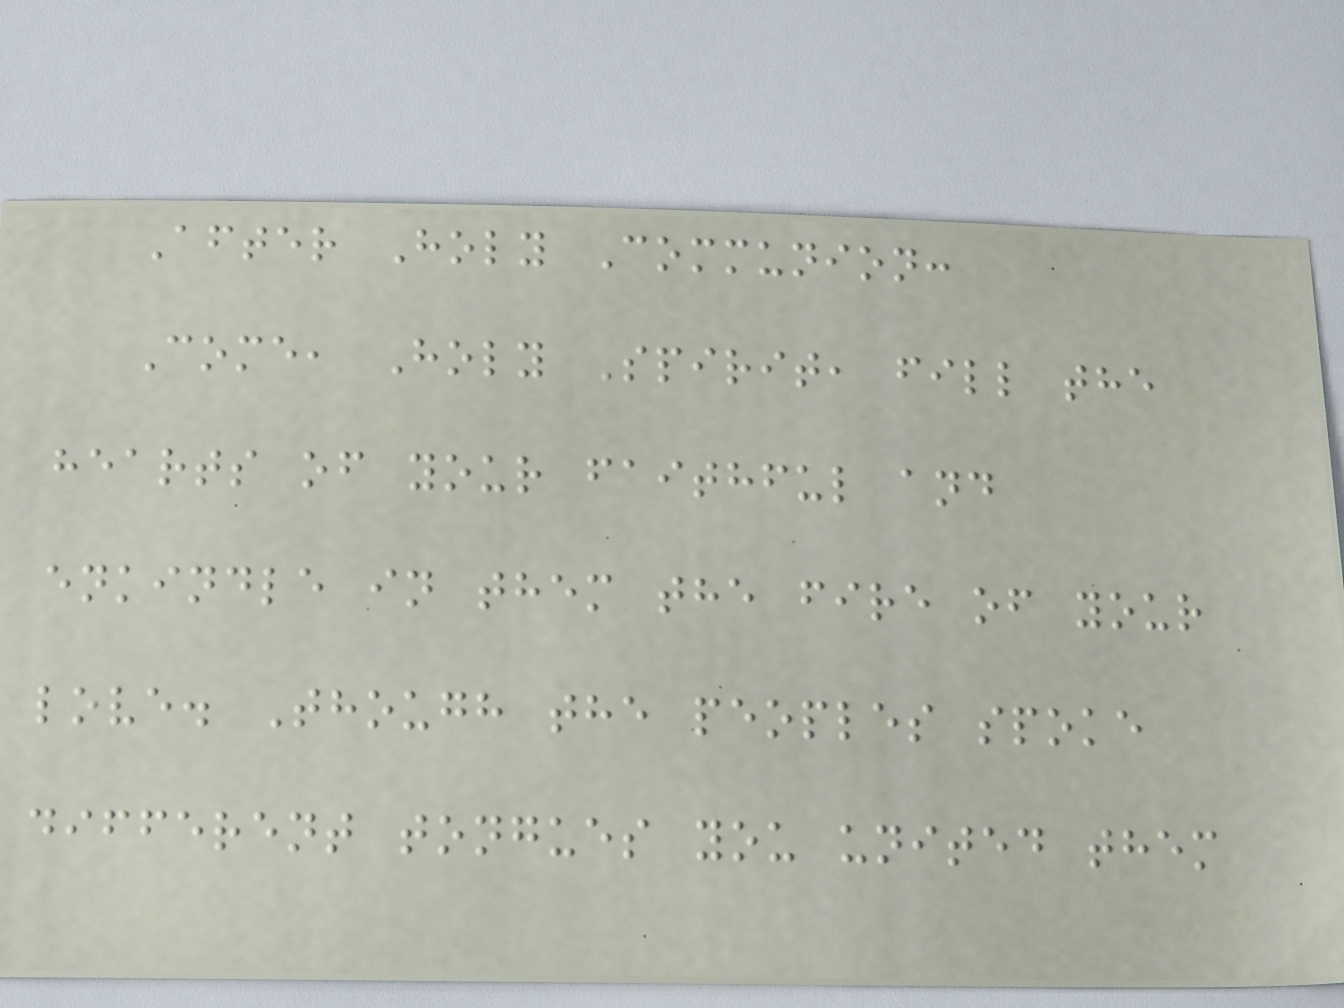After Holy Communion:
Come, Holy Spirit, fill the
hearts of your faithful and
enkindle in them the fire of your
love. Though the peoples spoke
different tongues you united them
